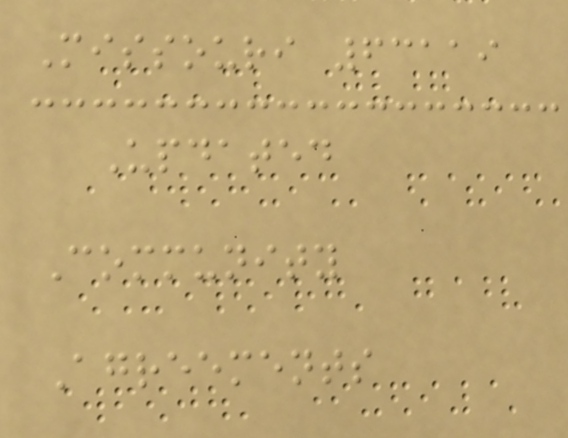Missouri 63119
Updated
Community
Agreements
